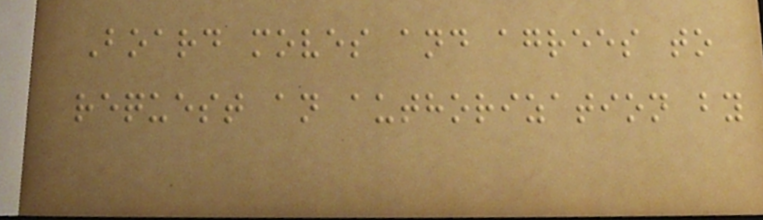Board moves and agrees to
request an authorization by
